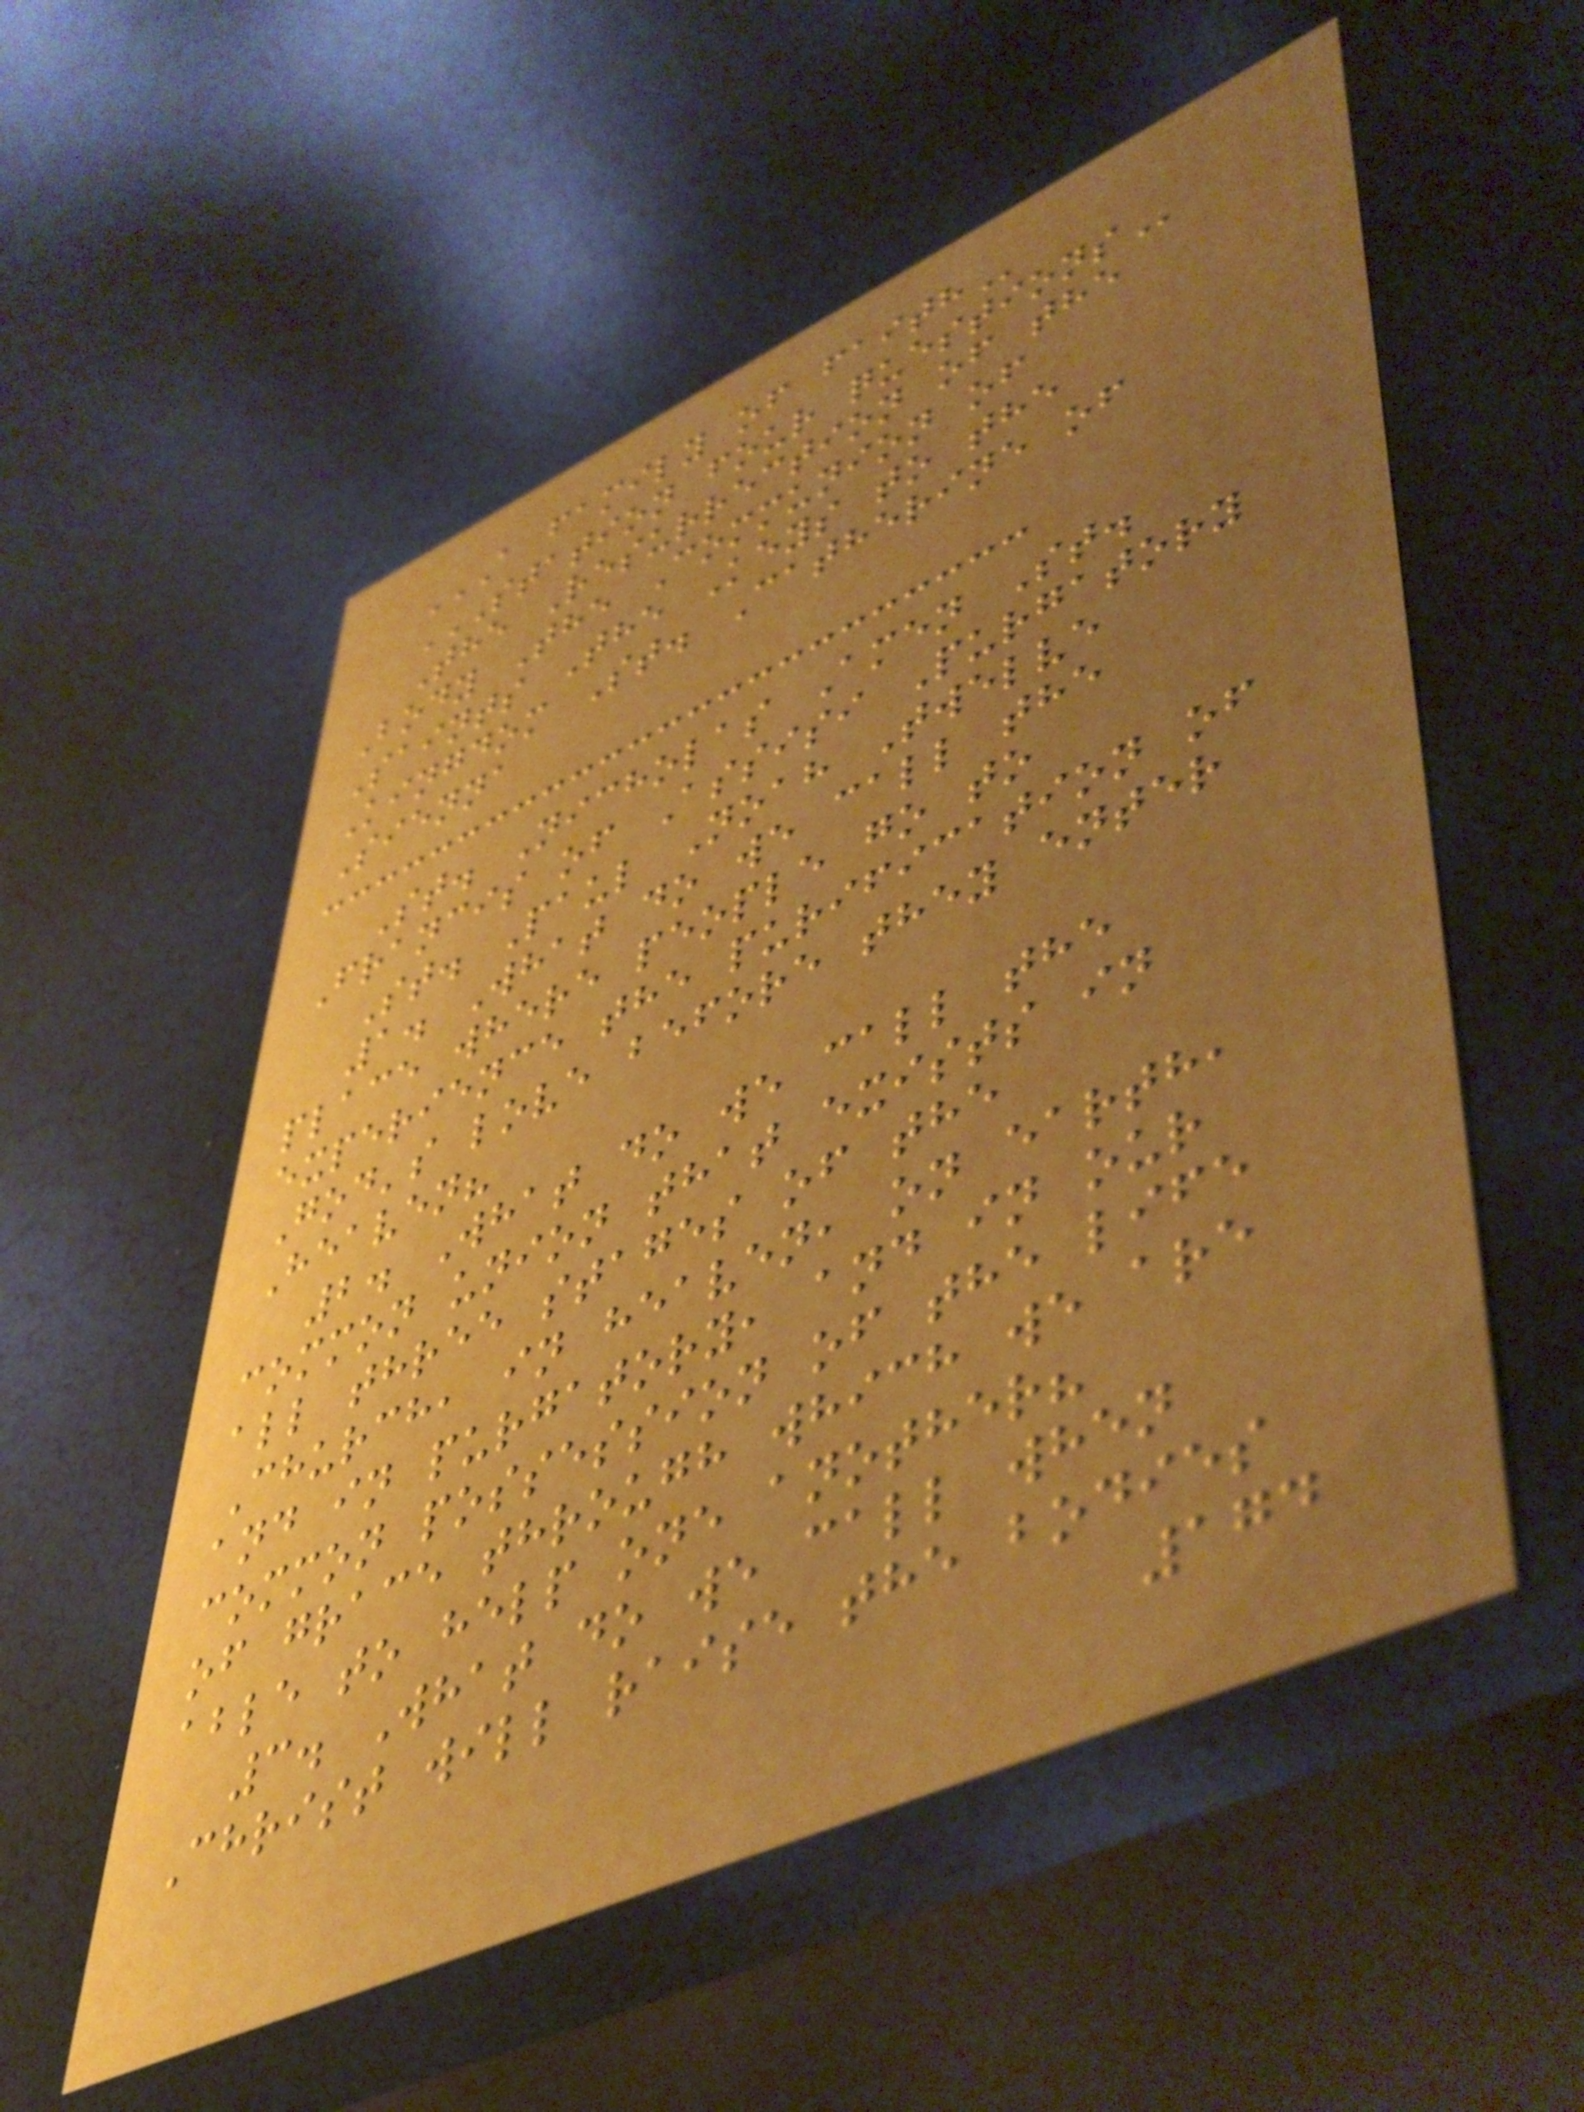A FAMILY OF FAITH
STATION FOUR QUESTIONS
The Resurrection of the
Body The Communion of
Saints The Keys to the
Kingdom St. Catherine of
Sienna
St. Nicholas Amen St.
Francis of Assisi Purgatory
St. Paul Noah Twelve
1. What do we call the
place where people go to
experience the purification of
God's love before they enter
Heaven?
2. What do we call the
common union that exists in
all three stages of the
Church, in heaven, on earth,
and in purgatory, and in our
common possession of the life
of grace through which we are
able to help one another?
3. What do we call when
Christ will raise the bodies
174
